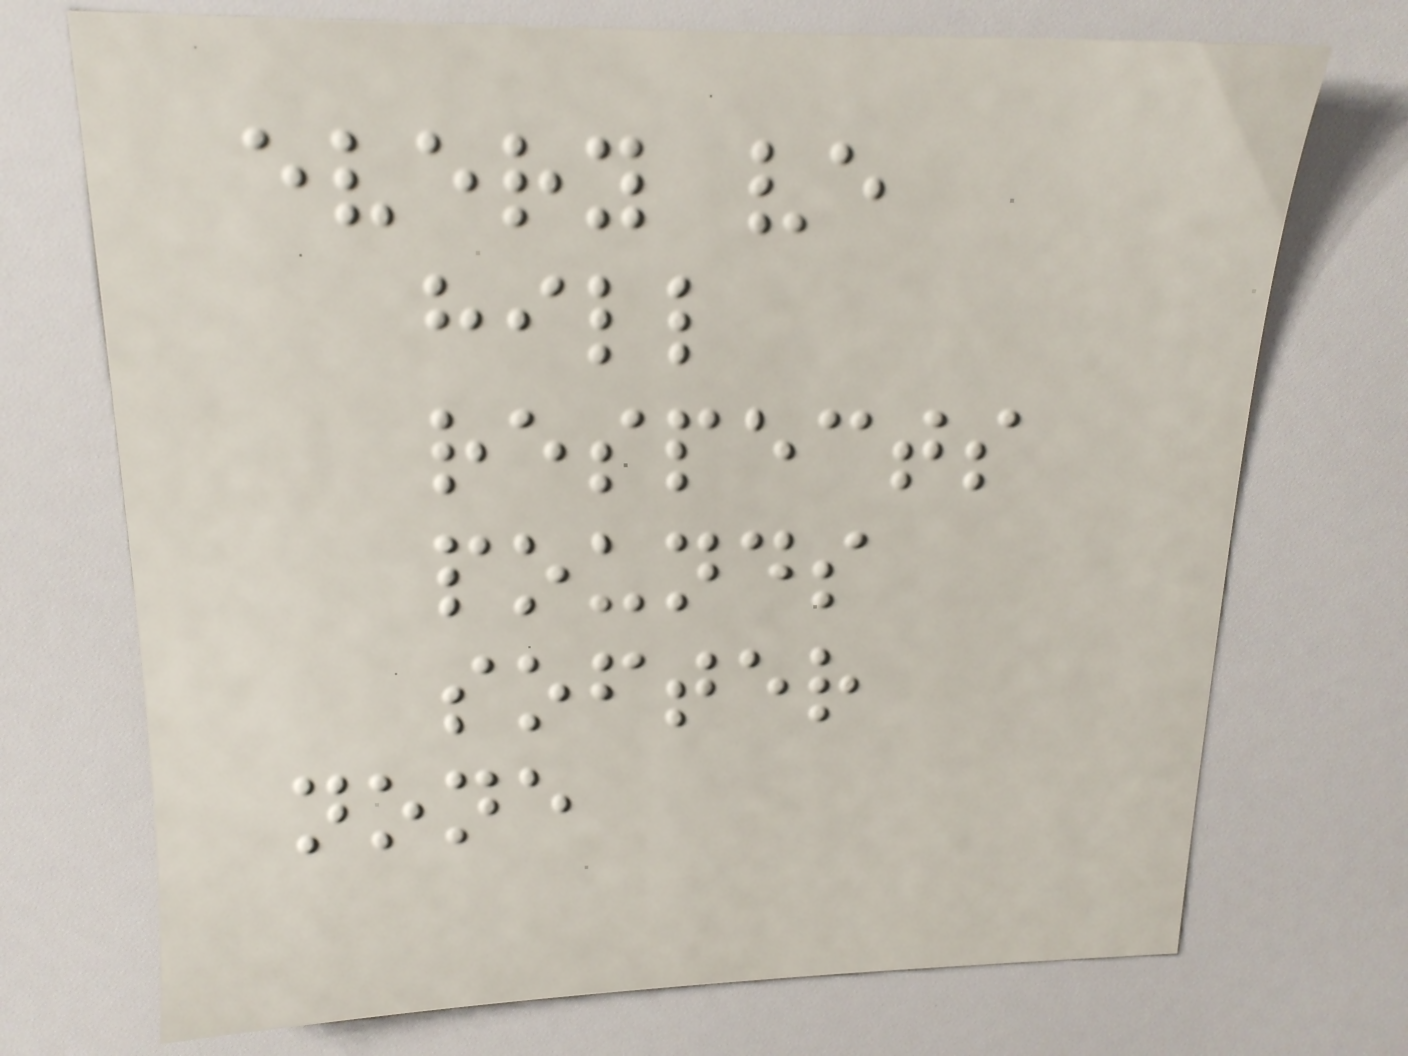every ve
hill
respects
pounds
softer
none
